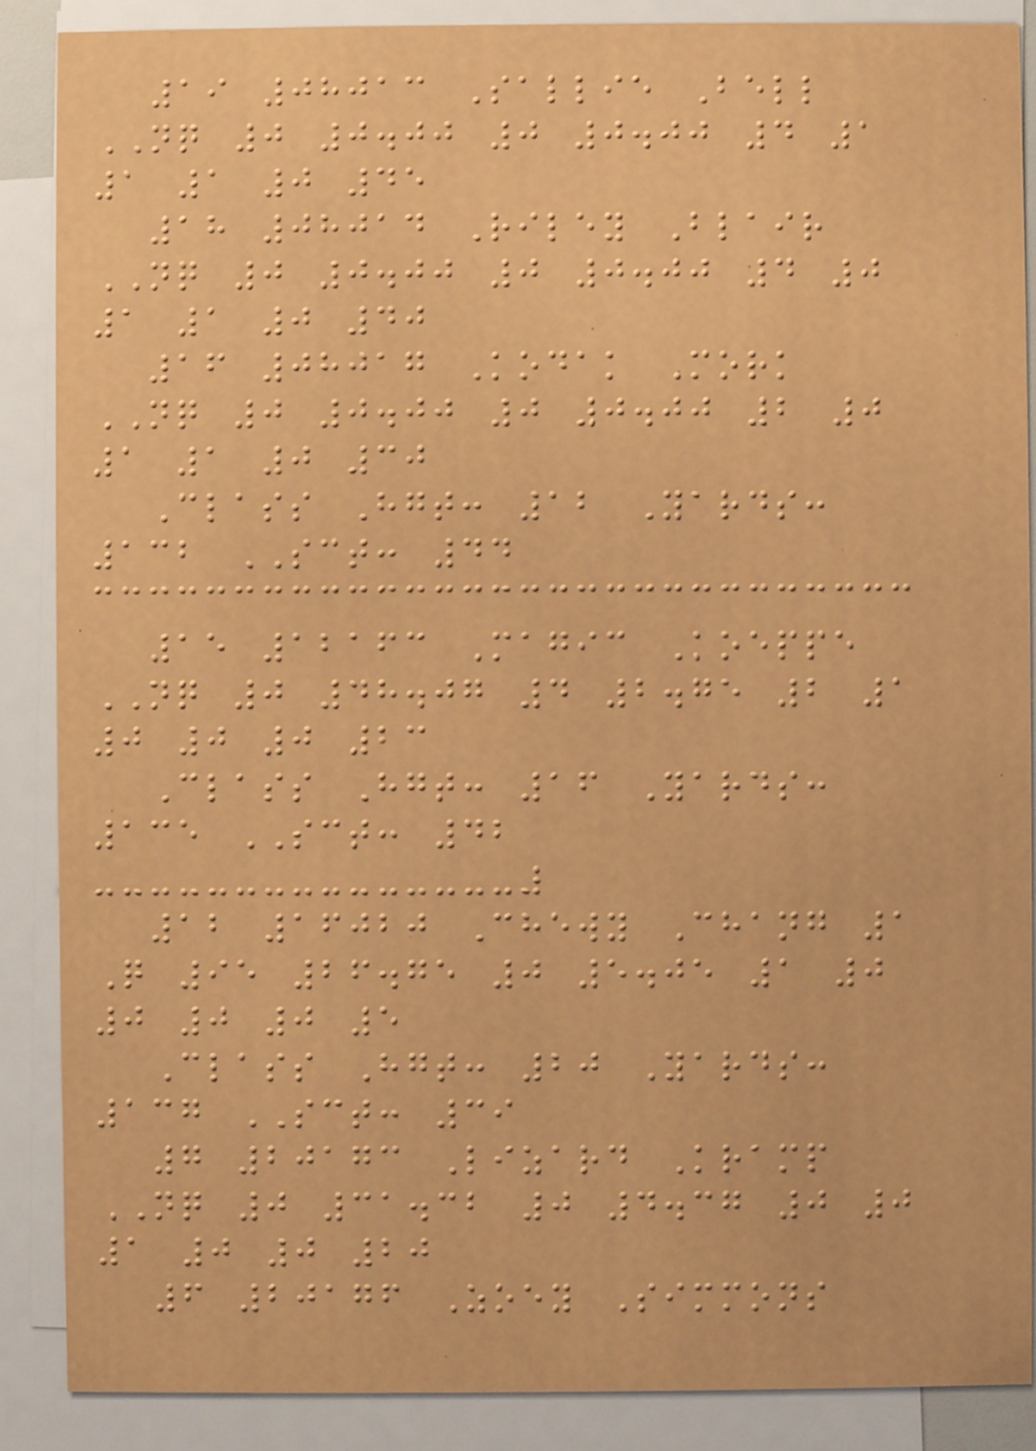19 08013 Sallie Bell
NQ 0 0.00 0 0.00 4 1
1 1 0 45
18 08014 Riley Blair
NQ 0 0.00 0 0.00 4 0
1 1 0 40
16 08017 Kodak Mork
NQ 0 0.00 0 0.00 2 0
1 1 0 30
Class Hgt: 12 Yards:
132 SCT: 44
15 12163 Magic Koeppe
NQ 0 48.07 4 2.75 2 1
0 0 0 23
Class Hgt: 16 Yards:
135 SCT: 42
12 16020 Chewy Chang 1
Q 95 26.75 0 5.05 1 0
0 0 0 5
Class Hgt: 20 Yards:
137 SCT: 39
7 20173 Lizard Kramp
NQ 0 31.32 0 4.37 0 0
1 0 0 20
6 20176 Zoey Simmons
